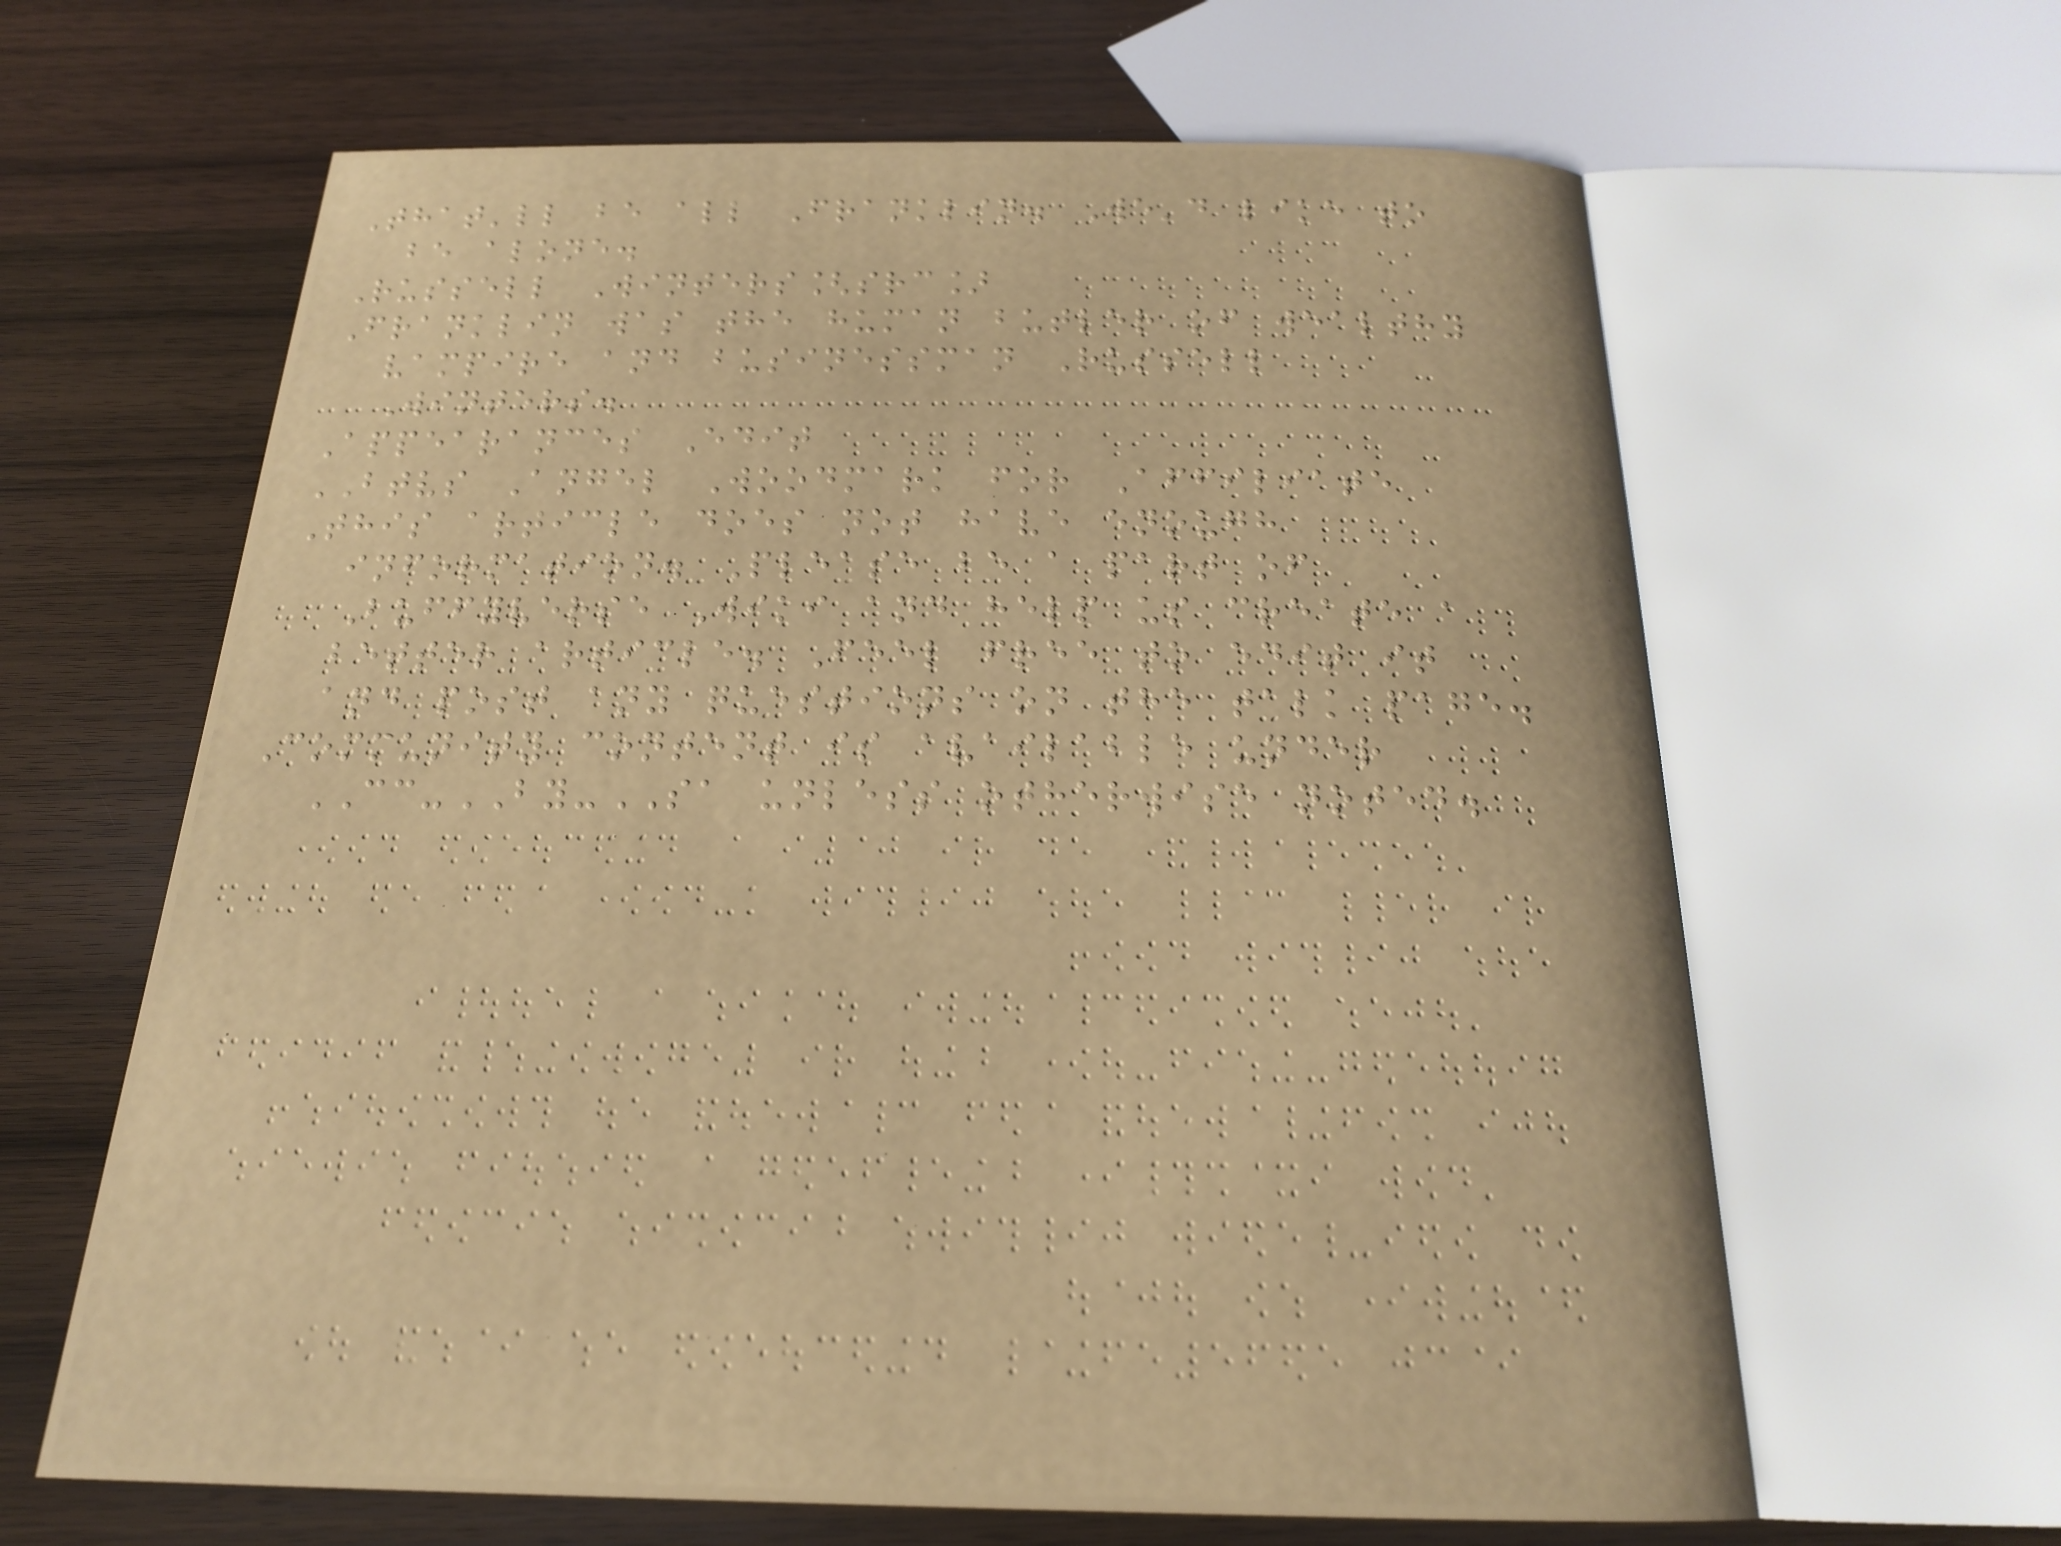That'll be all Franklin. We'd like to
be alone.
Russell Winters[src]
Franklin was the human butler of wealthy
vampire and businessman Russell
Winters.
Appearances Edit
BTVS Angel Woodmark for Affiliate
This article does not have enough
information. Please be a part of
Buffyverse Wiki and help us create a
better article. Feel free to edit it
and post any questions on the talk page.
Community content is available under
CC-BY-SA unless otherwise noted.
